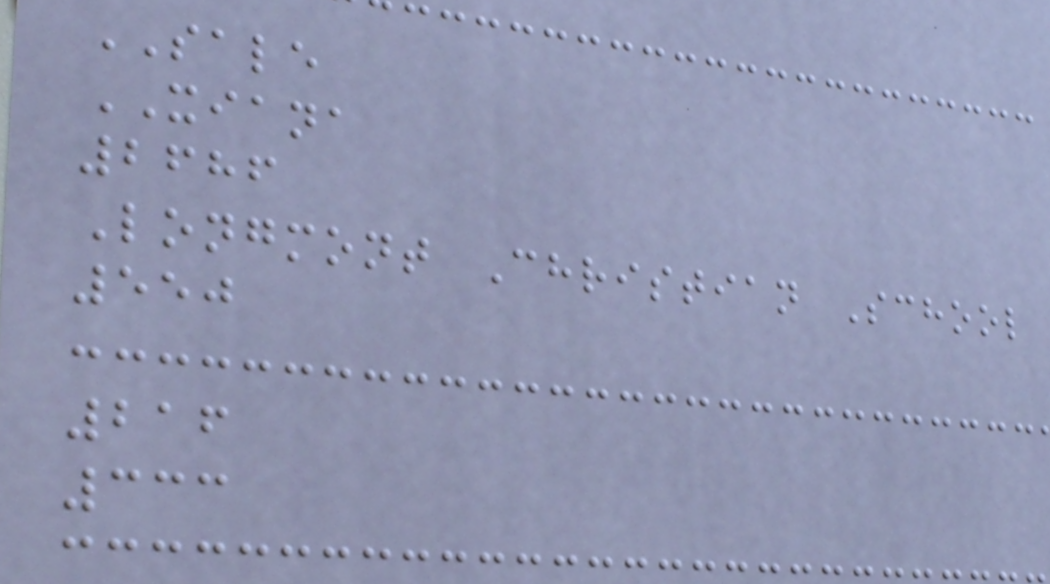SALE
XIANA
2686
Longmont Christian School
550
216
333
